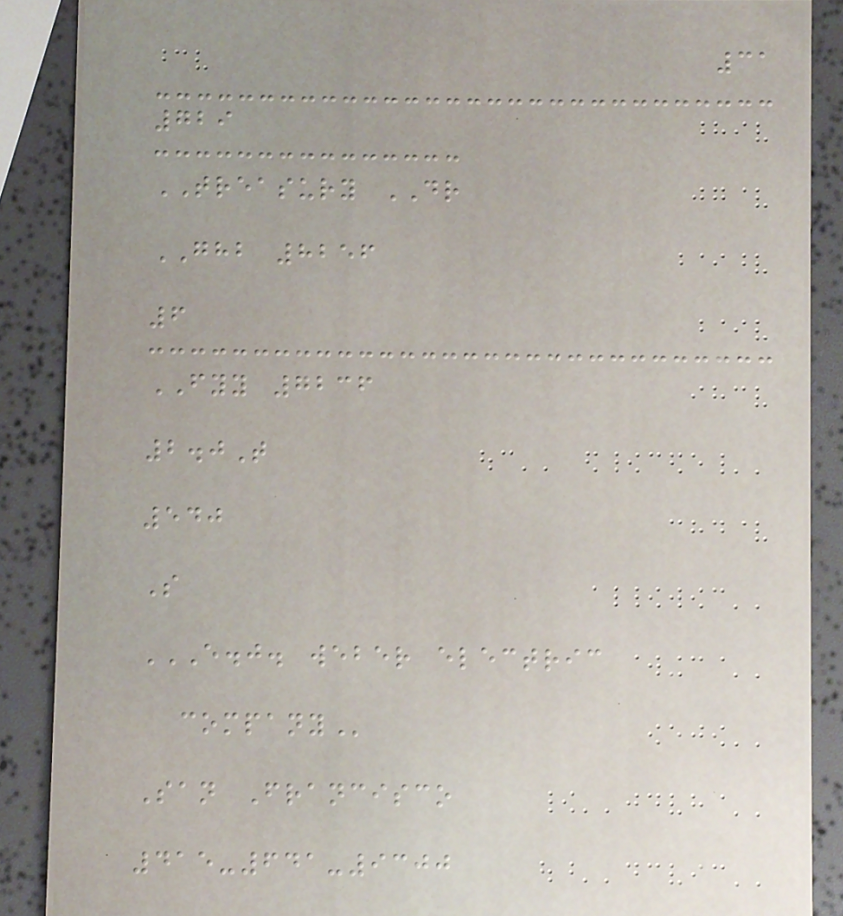31
729
TREASURY DR
GHB 8256
6
FYY 7236
2.0T
540
S
E.J. WEBER ELECTRIC
COMPANY
San Francisco
415-641-9300
